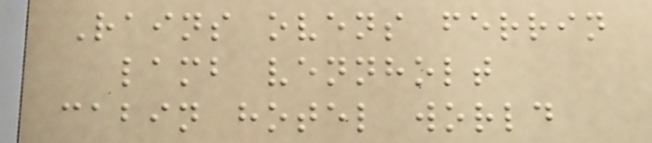Rains ovens ferrin
lamb vennholt
cabin hotel world
